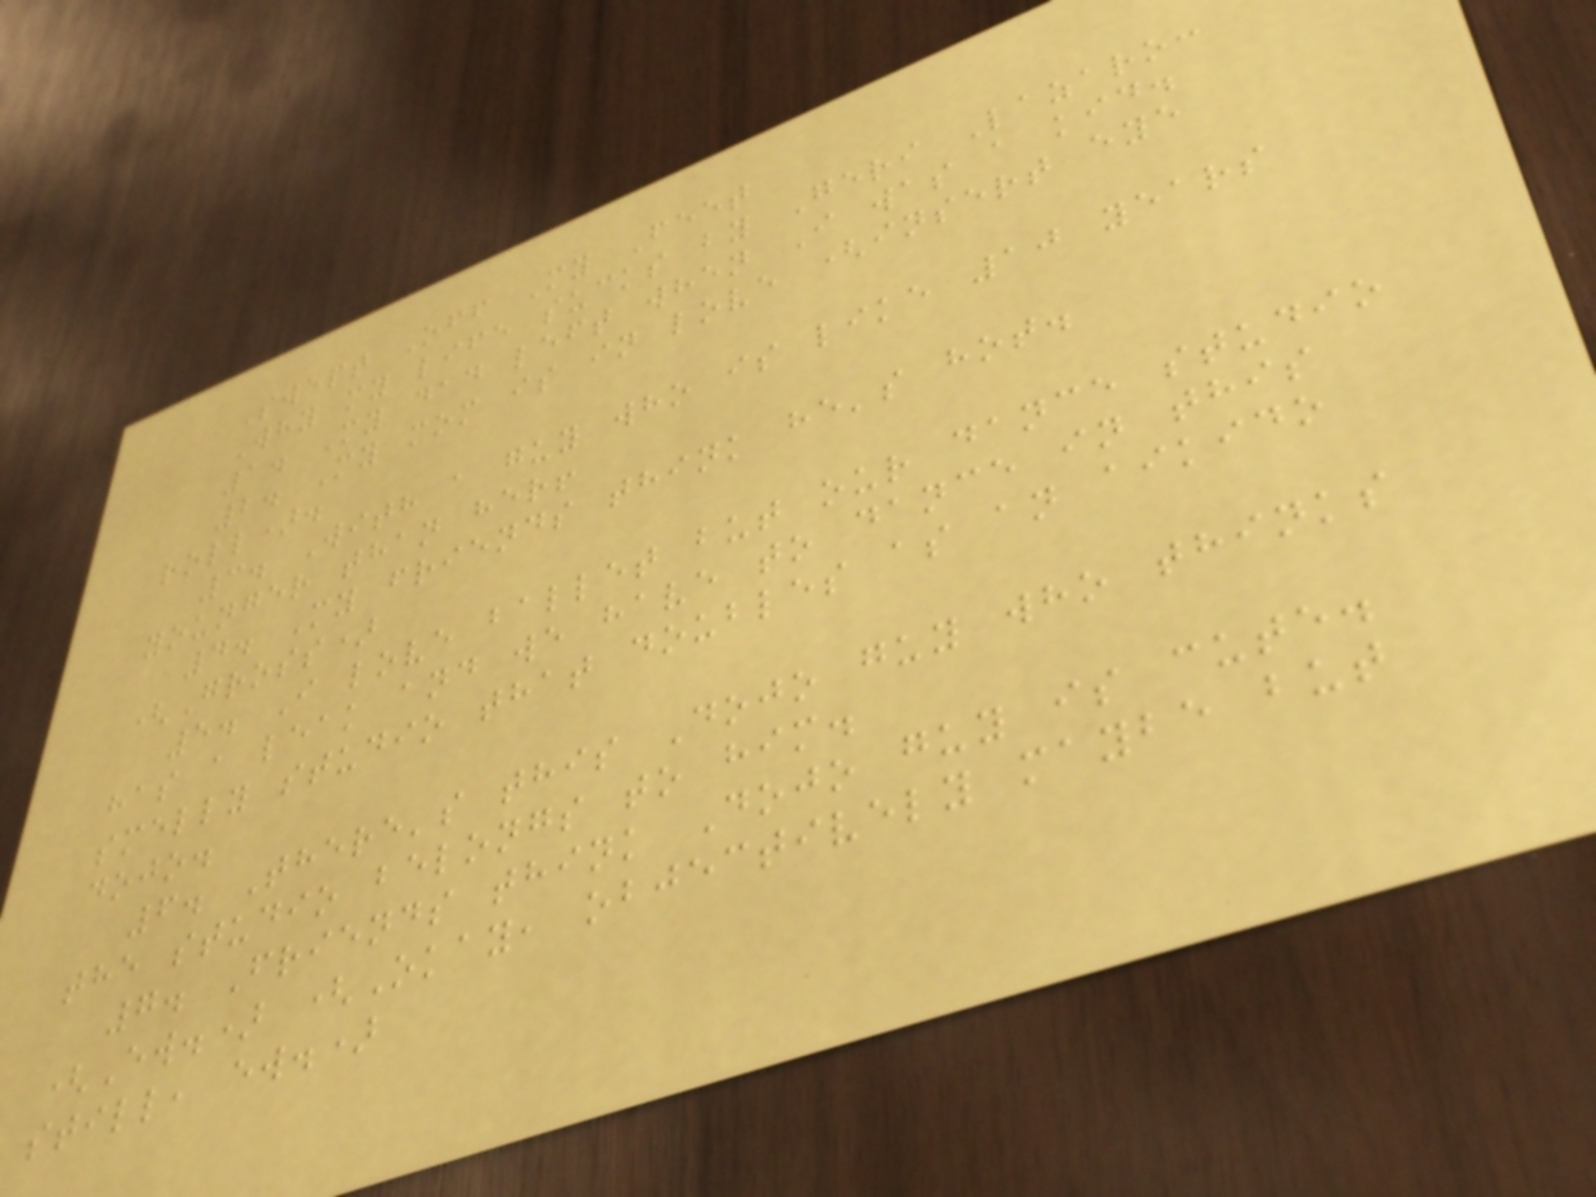Swept Off My Feet
Why my life sucks by Geri Lazaro:
1. My dad left when I was a kid.
2. My mom is in love (insert eye
roll).
3. With a guy who is like 10 years
younger than her!
4. My friends think he's hot.
(Gross)
5. I love ballet but our dance studio
has a leak and we have to dance in this
smelly studio that doubles as an aikido
dojo.
6. There's this Dojo guy who thinks
the studio belongs to him.
7. Friends think Dojo guy is cute.
(Ew.) (Okay, objectively maybe but
still, ew.)
